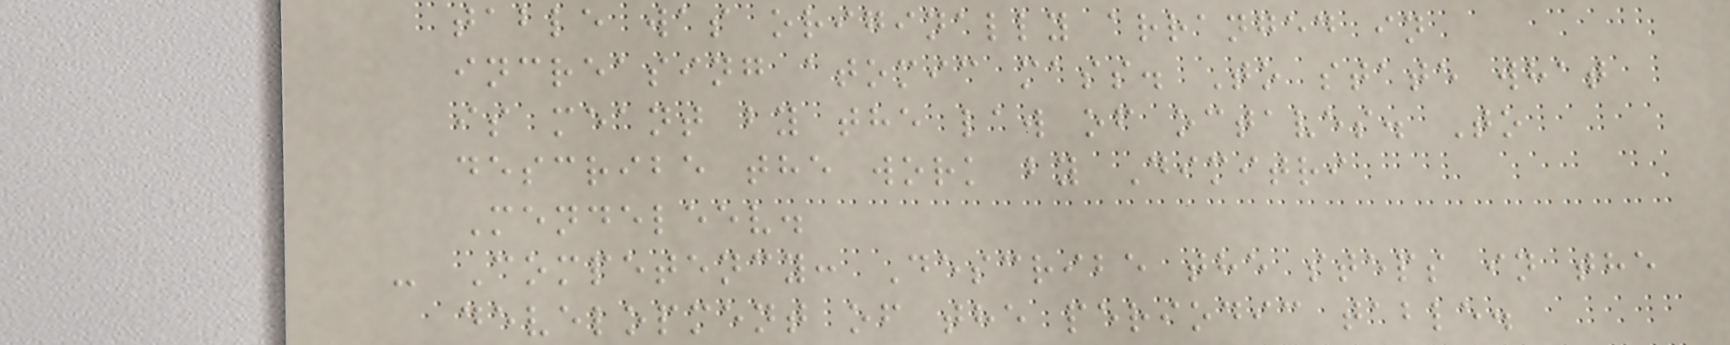table was originally arranged in
increasing atomic mass. To state what
is meant by the law of octaves. To
describe the work by Dimitri
Mendeleev.
- Competency: Describe the steps in the
development of the periodic table.
